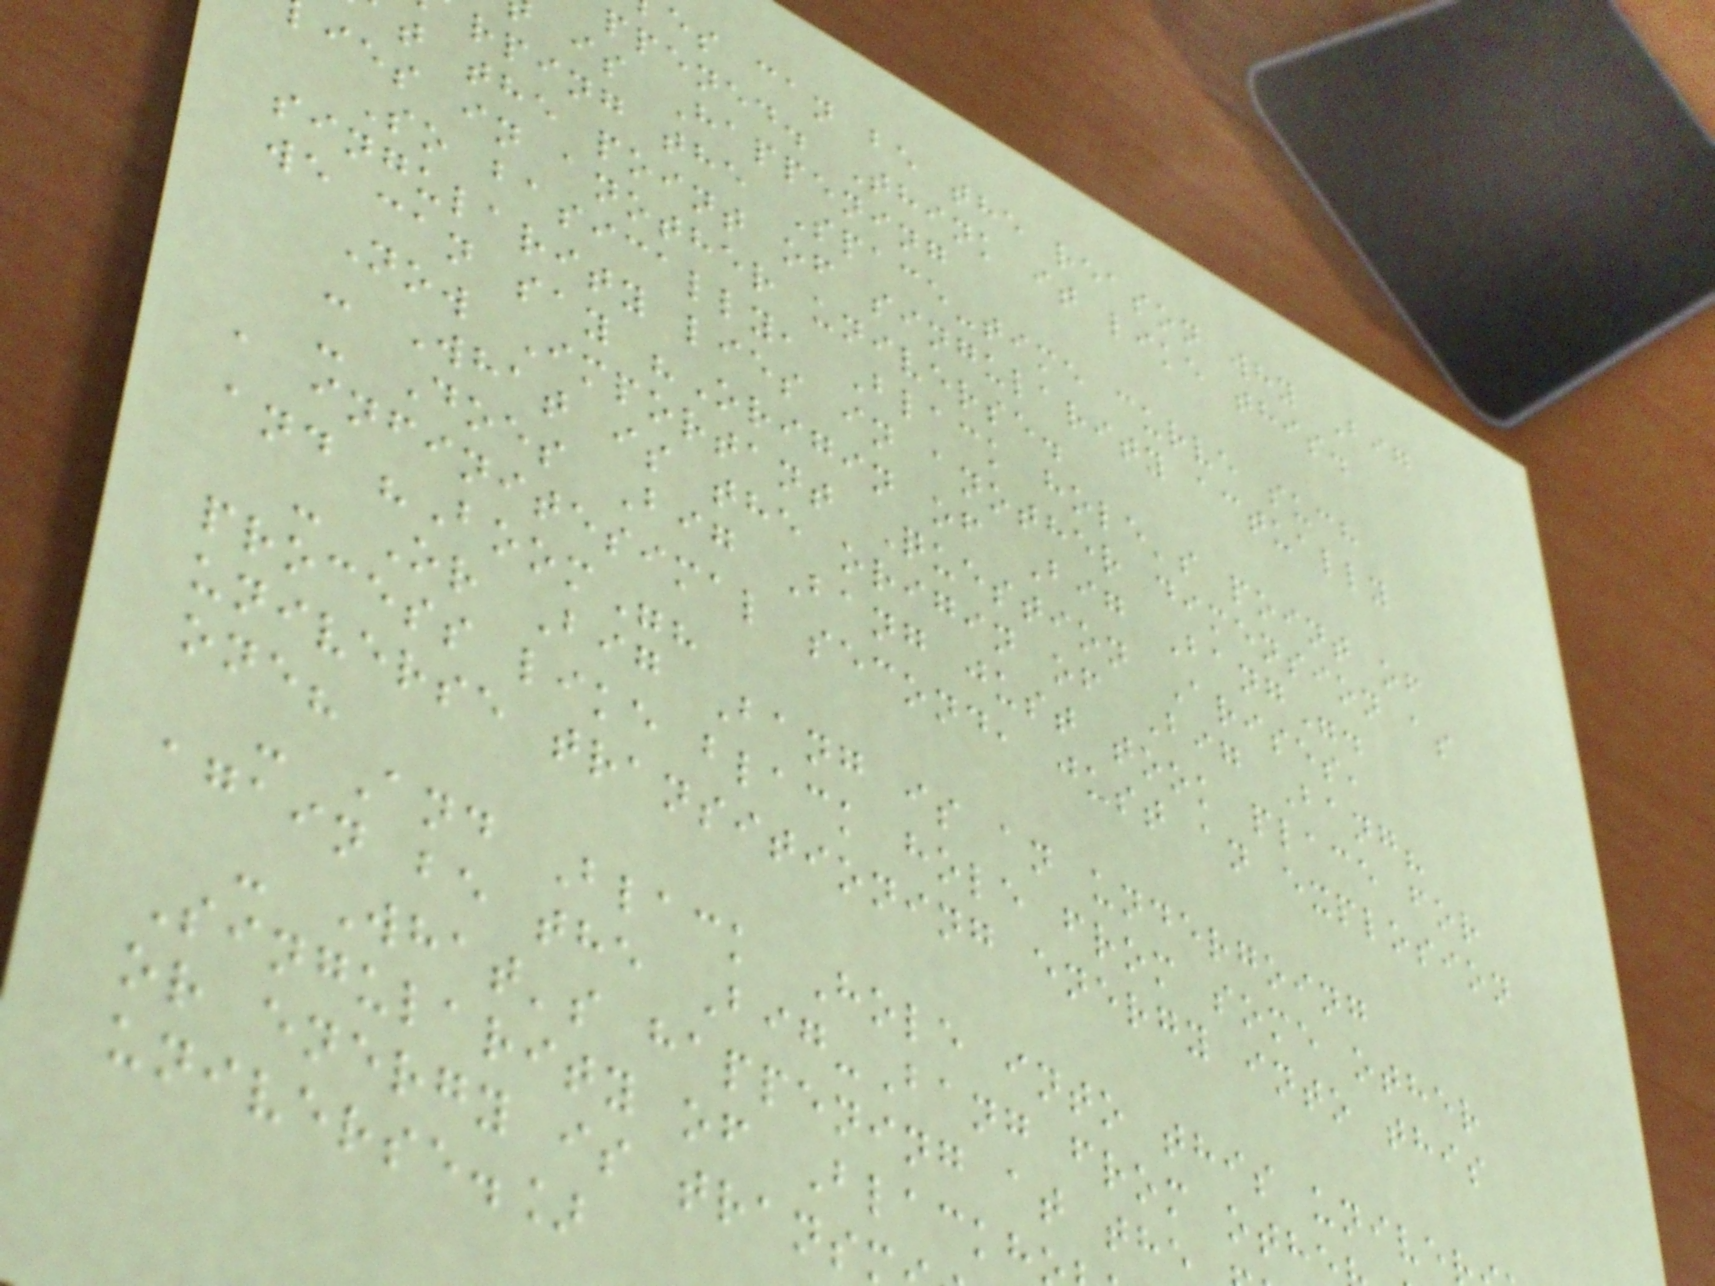es can be the reason why Big
ppened. Think it like this.
is Happening
rping the Space-time curve such
t the point of singularity actually
ies in another universe.
So basically, Black hole's point of
singularity lies in another dimension as
we can say "Origin of Big Bang".
Now Important Question Arises,
- What is the origin of Big Bang?
- Does Big Bang just took place for
a infinitesimal second, just an explosion
and "Boom"?
- Or Big Bang is an undergoing
process like black hole from some other
universe transitioning energy into this
one?
- And Black Hole into this unive
again be the Big-Bang from oth
- What's happening at the
Singularity of Blackh
or energy is trans
universe.]
